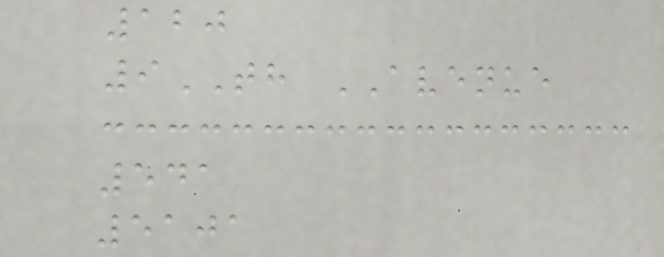120
9TH AVENUE
541
5101
